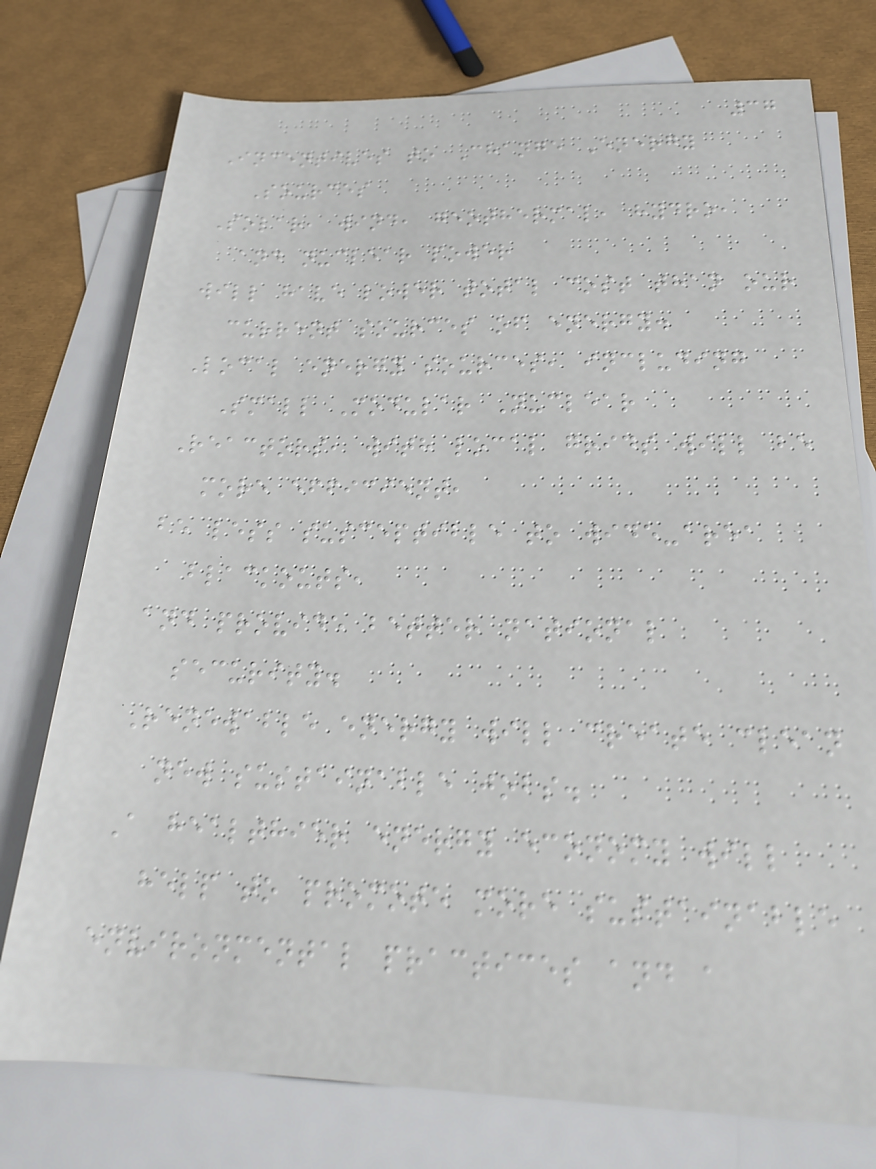37
Incentives to Change Energy
Sources
Solar, wind, geothermal, hydro,
and nuclear power
will have lower total cost than our
current sources of energy.
Local energy sources, including
Small Modular Nuclear
Reactors, with local grids will be
more efficient,
be less susceptible to wide-area
blackouts,
and provide better national
security.
Renewable energy will create clean
new sustainable jobs.
A healthier energy economy will
help to promote more sustainable
environmental practices and a
